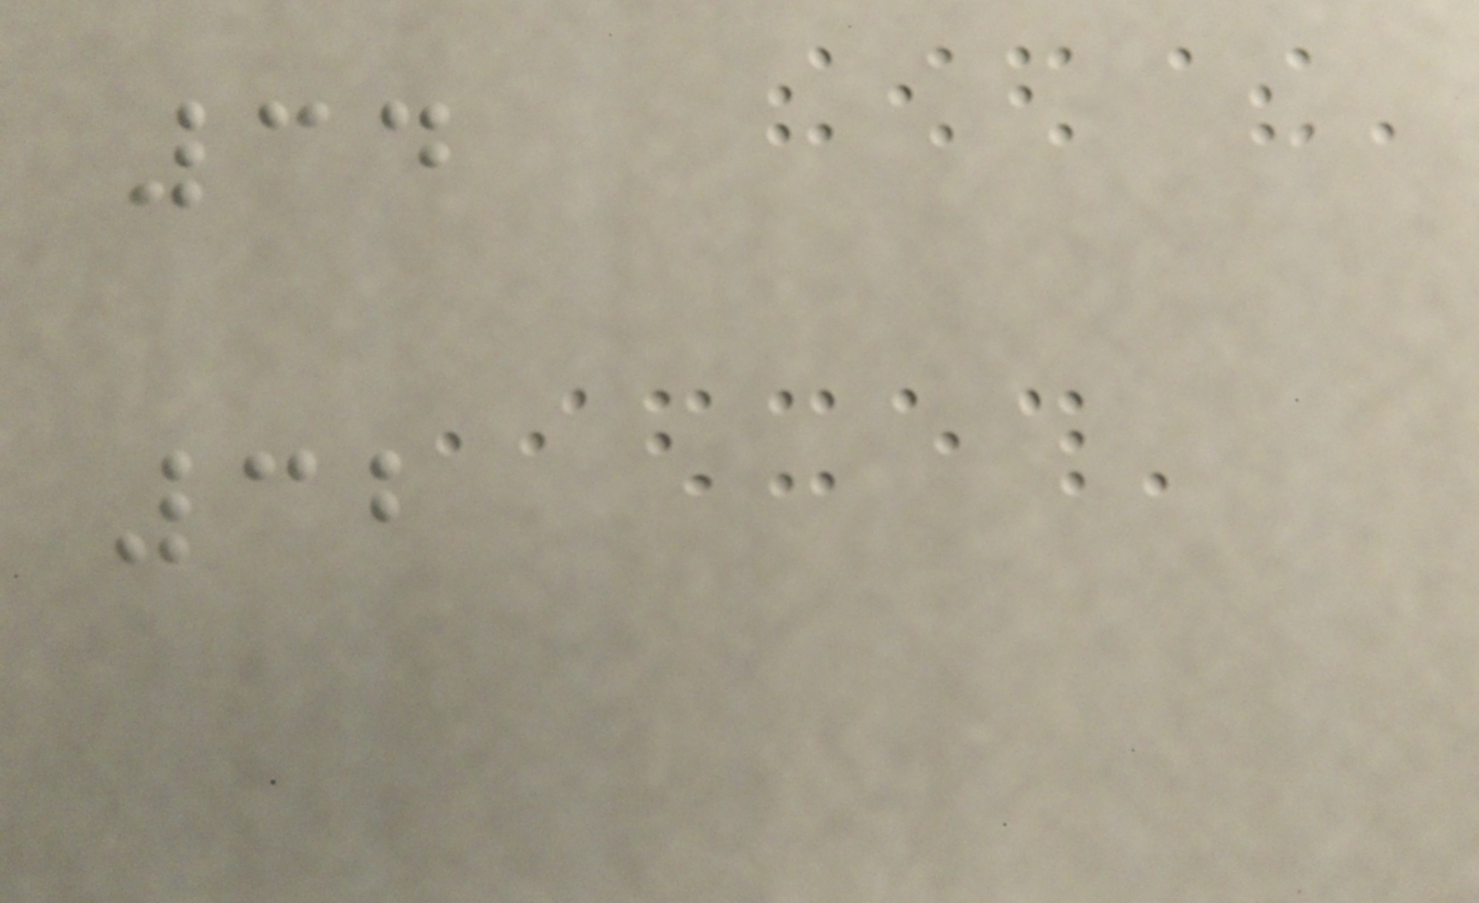34
32
